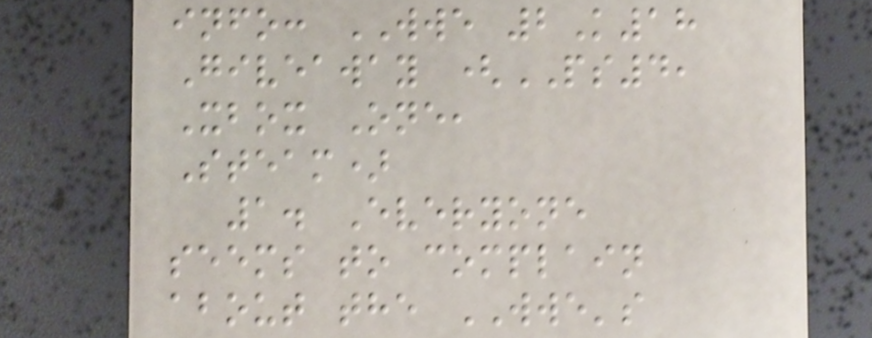info: WWE 2K18
Giveaway (PS4,
Xbox One,
Steam)
1. Everyone
seems to complain
about the WWE's
